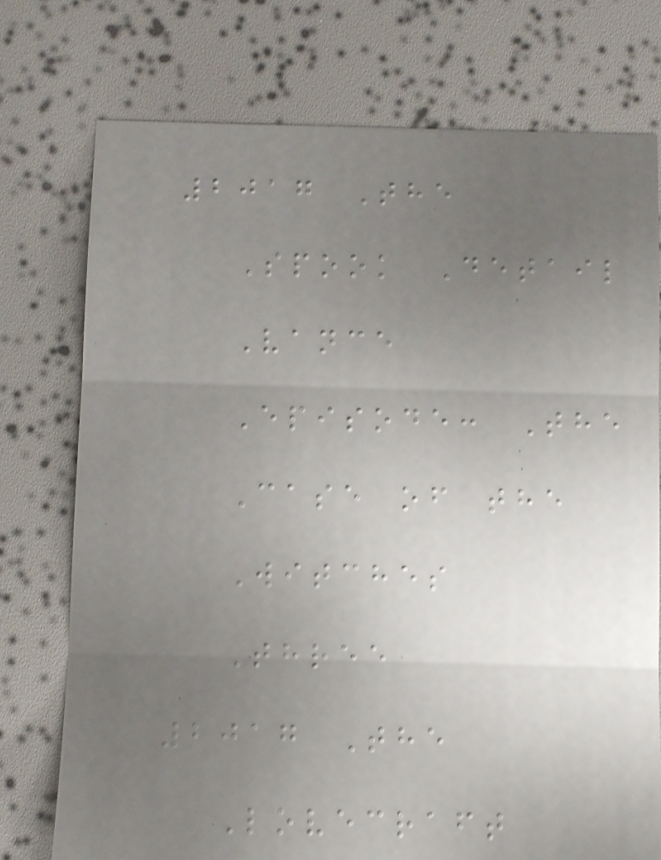2017 The
Spook Detail
Vance
Episode: The
Case of the
Witches
Three
2017 The
Lovecraft
